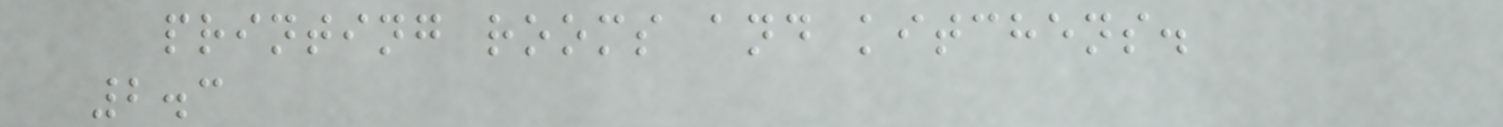printing rooms and kitchens.
2.3
